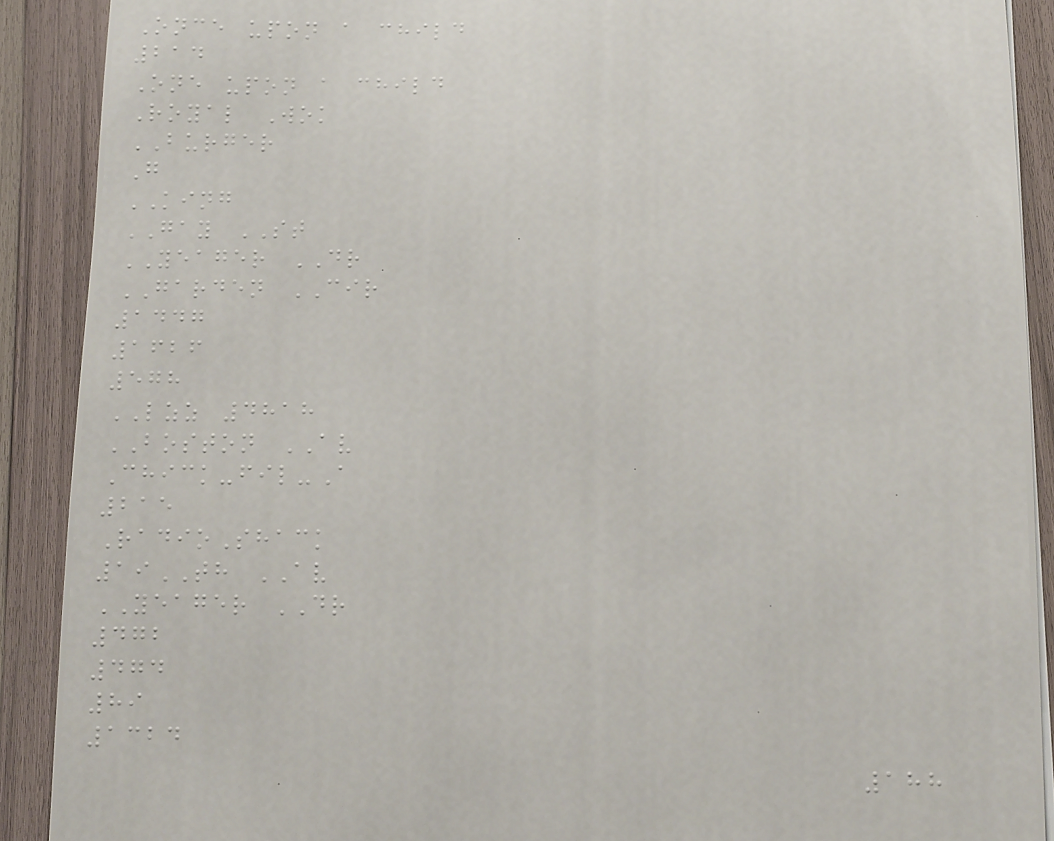Once upon a child
214
One upon a child
Royal Wok
BURGER
G
KING
GAY ST
YEAGER DR
GARDEN CIR
1447
1626
578
LZZ 4818
BOSTON AV
Chick-fil-A
215
RadioShack
19TH AV
YEAGER DR
472
474
89
1324
188
